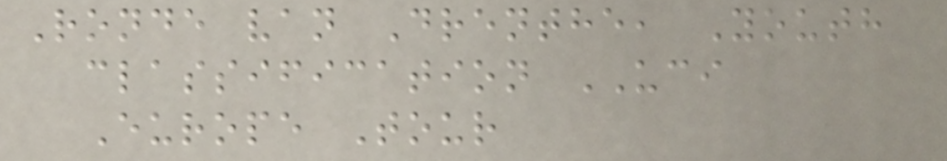Ronde van Drenthe, Youth
classification UCI
Europe Tour
